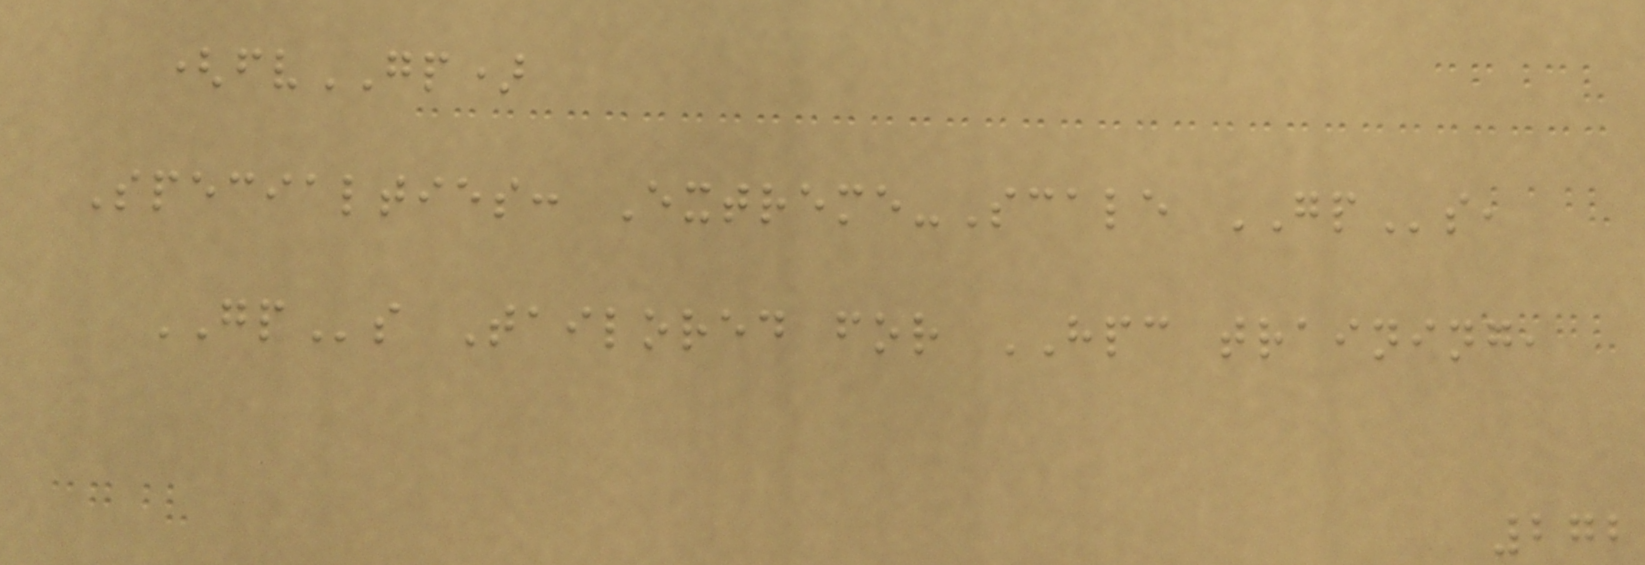(fvGP)
Specialties: Extreme-Scale GPs,
GPs Tailored for HPC training,
272
